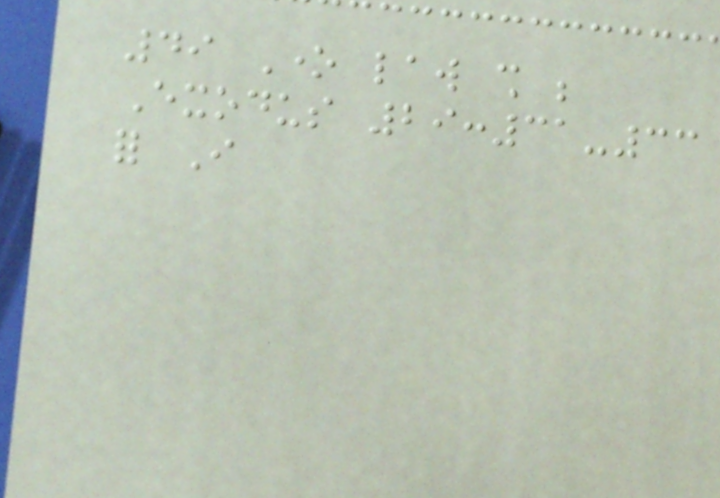49 One law shall be
Exodus 29:31-33
for I
